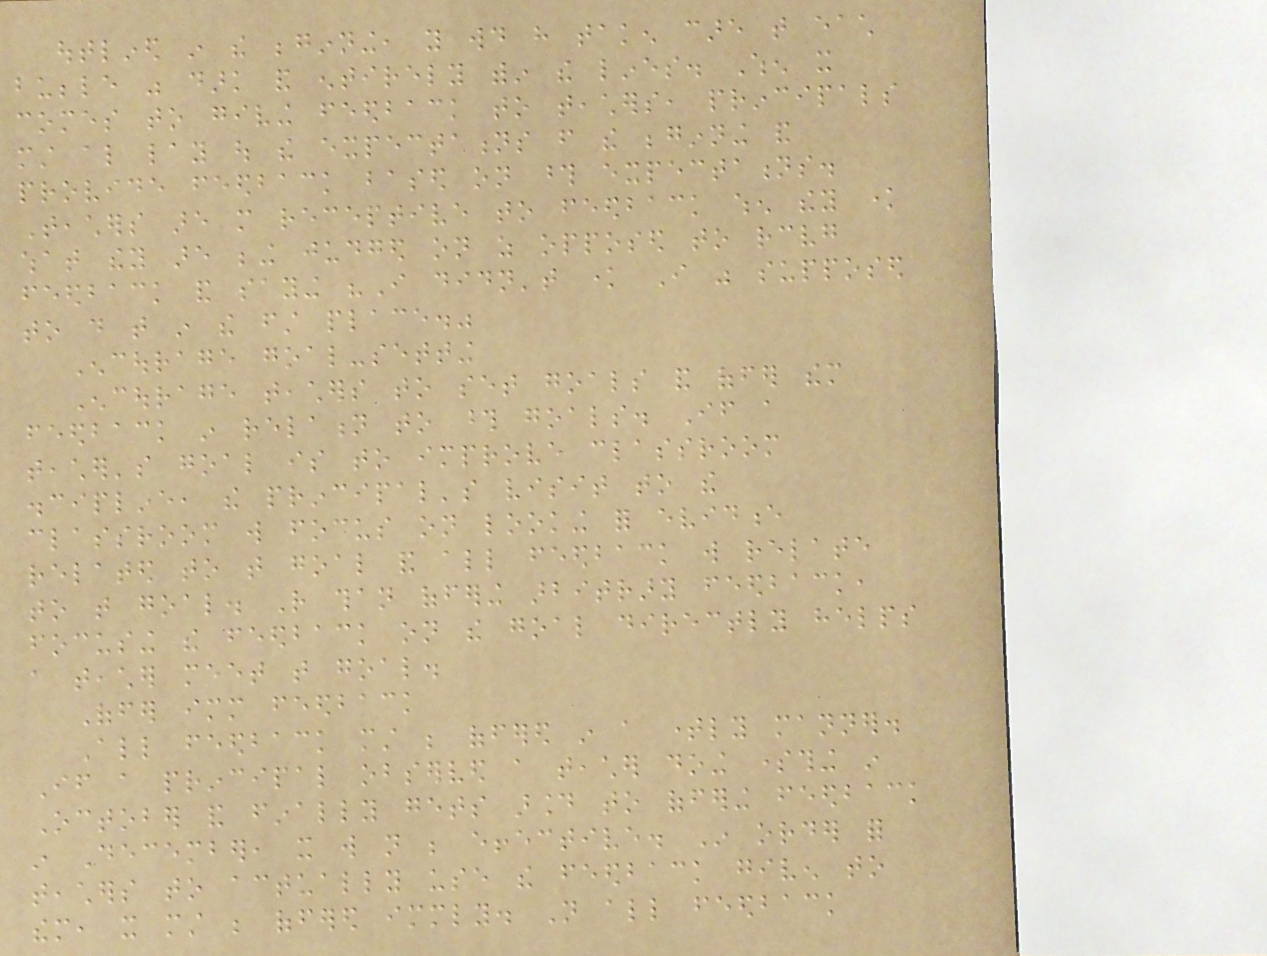outlined in the beginning, you would have taken care that each
bubble was dark and entirely within the lines. When it
comes to giving feedback to teachers, principals
must also lay out the expectations from the beginning and
provide feedback based on those expectations.
Teachers are more receptive to feedback when they know
what they are being judged on as opposed to receiving
feedback and saying "I didn't know I was supposed
to do that in the first place."
Encourage goal-setting
Encourage teachers to set goals and offer them
feedback in relation to those goals. If a
teacher's goal is to improve classroom
discipline, the principal's visit to the
classroom will focus on looking for evidence
related to that goal and all feedback will relate
to that goal. Rather than offering arbitrary feedback,
focusing the feedback on the goal directly helps
a teacher meet that goal.
Offer immediate feedback
All feedback must be offered in a timely manner.
If a principal observed a teacher doing something in
October and finally gets around to offering feedback
in December, it will not be effective. In order for
teachers to actually use the feedback given to
them, it must be offered immediately. Not all feedback
